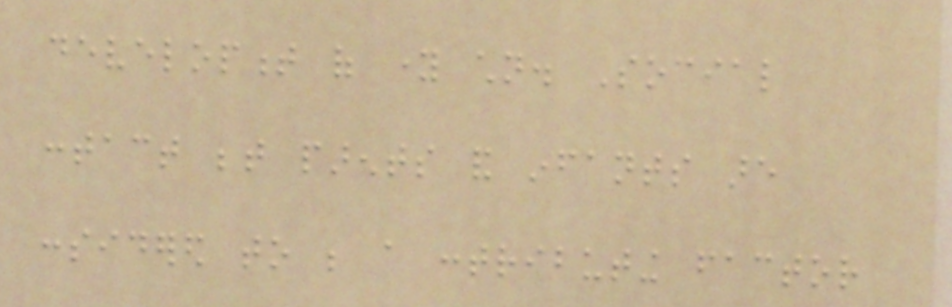development of young children. Social
contact between parents and infants are
considered to be a contributing factor
